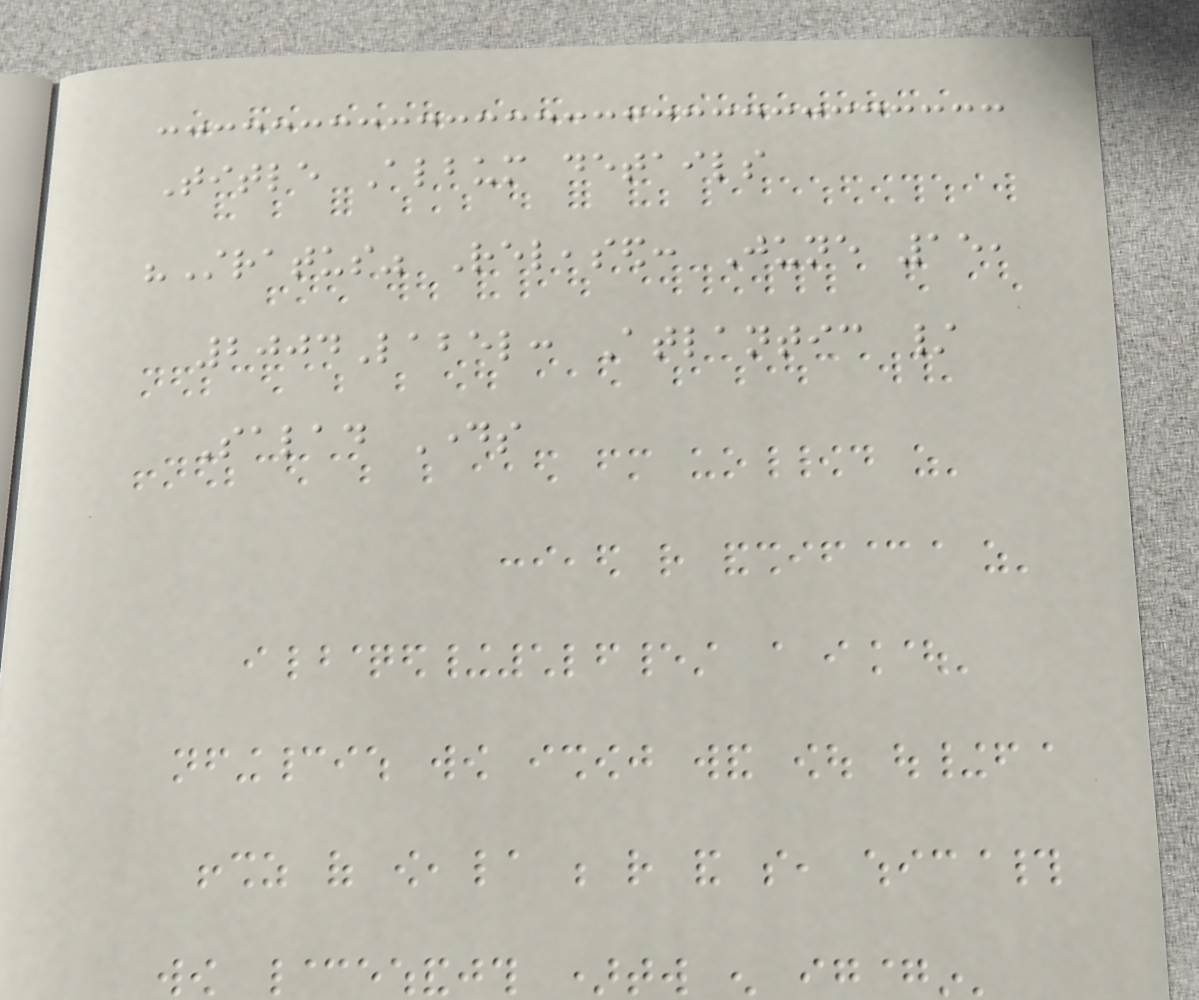Title Album details
"Stratus" Released: June 15,
2004Label: Atlantic /
Salad Days
